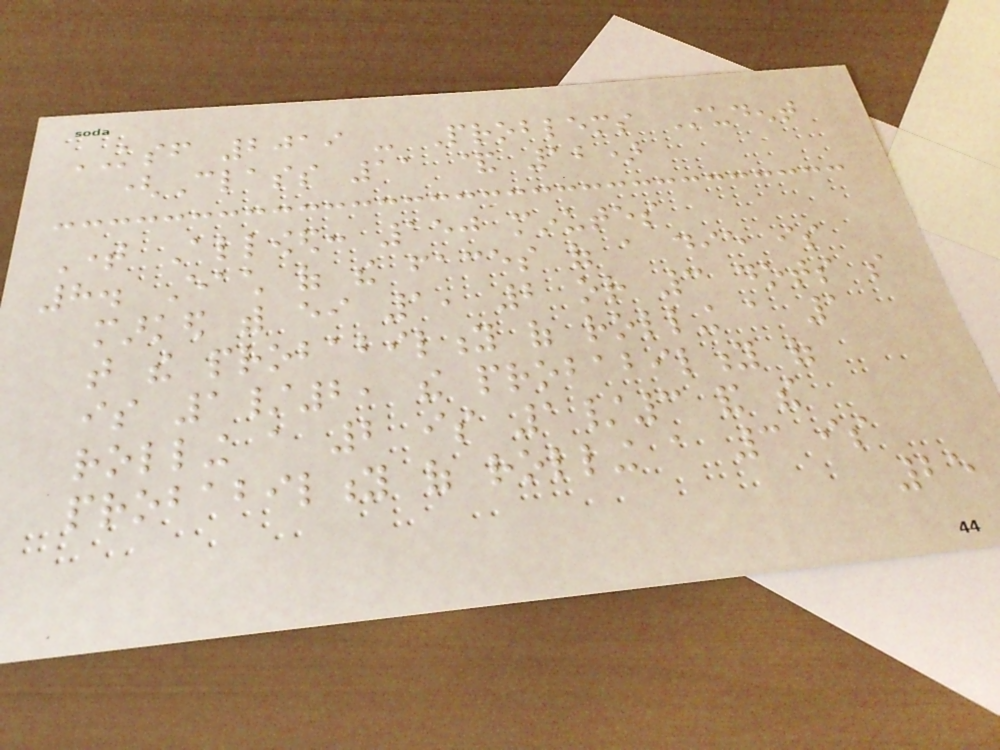KSF 2019 - Problems Student
(Class 11 & 12)
Time Allowed: 150 minutes
8. Each of the faces of a die is
marked with either 1, 2 or 3 dots so
that the probability of rolling a 1
is 1/2, the probability of
rolling a 2 is 1/3 and the
probability of rolling a 3 is
25
